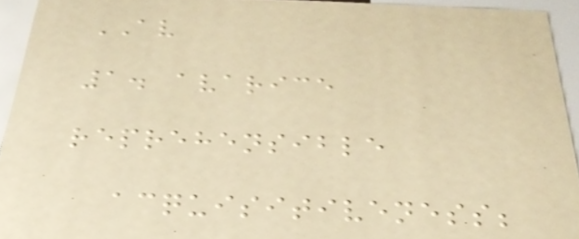AV
1. avarice
reprehensible
acquisitiveness;
